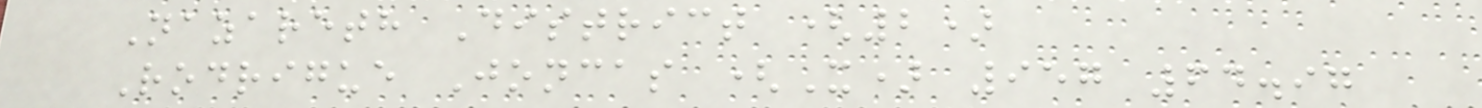Nazareth District (2)
Rodrigue Joncas (X) 957 64.97
